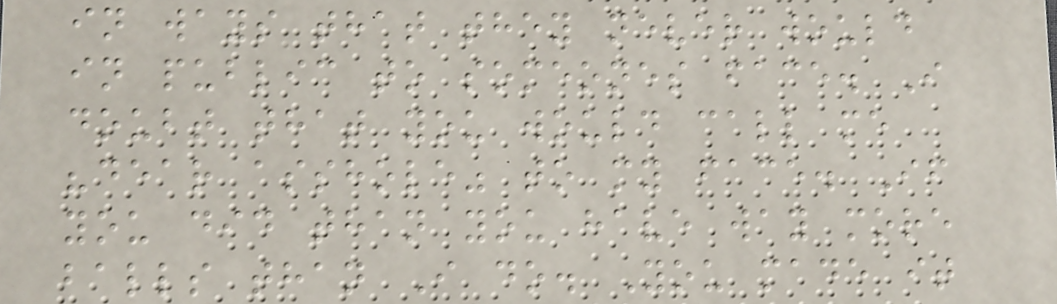in ways that they never would
in public to someones face. I
doubt that you would call me
"dear asshole" to my face. If
you did than you have way more
balls than I do. You made it
